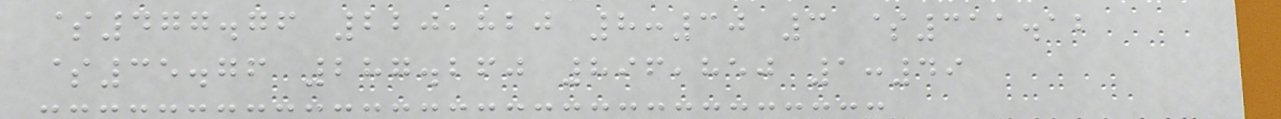$477.76 220,820 8:30 3 $311.12
$35.76 287.260 896,850 1:49
